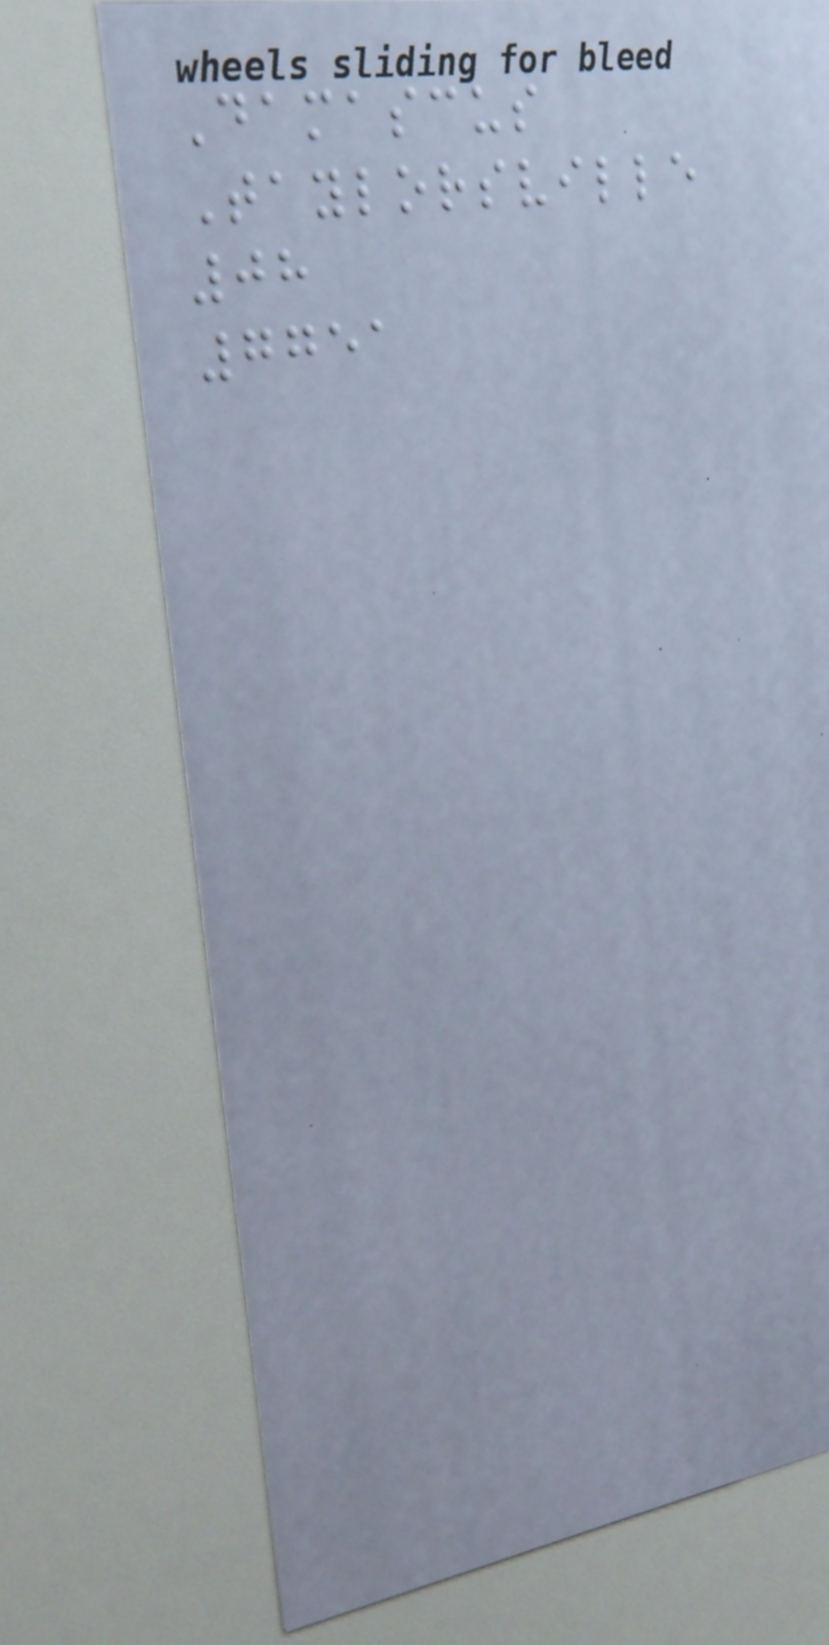Damascus
Taylorsville
08
7751
